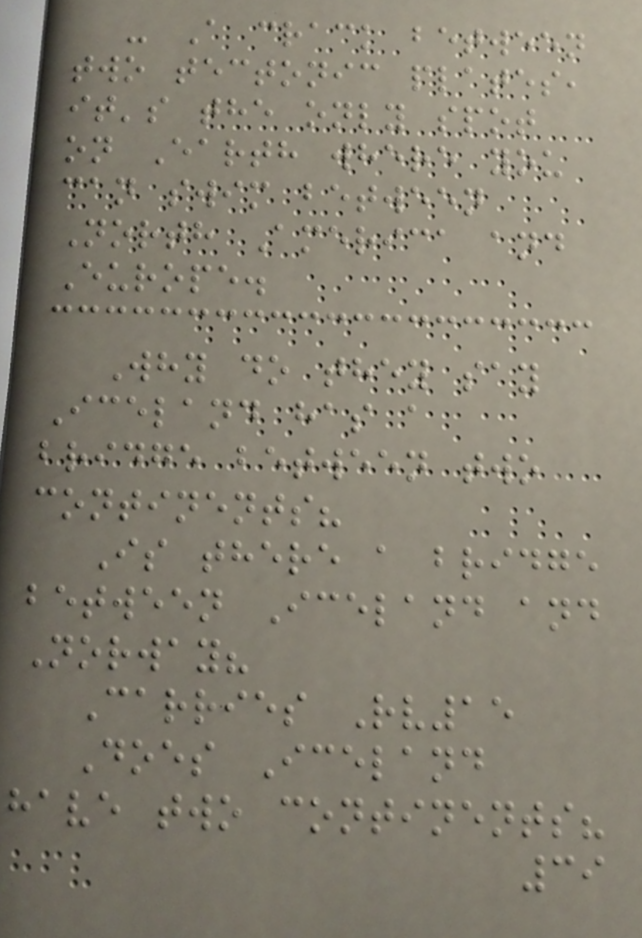- A crack between
two tectonic plates,
it's the only spot
on Earth where you
can swim between
North America and
Europe.
Why do they say
Iceland has a
bridge between two
continents?
Is there a bridge
between Iceland and
Norway?
Carries Rv15
Does Iceland
have two continents?
39
